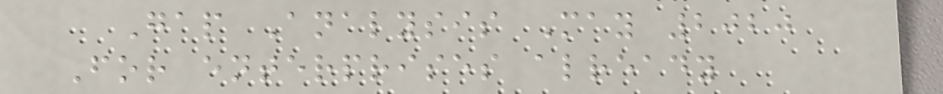Gap Analysis May 2020
For enterprises already
